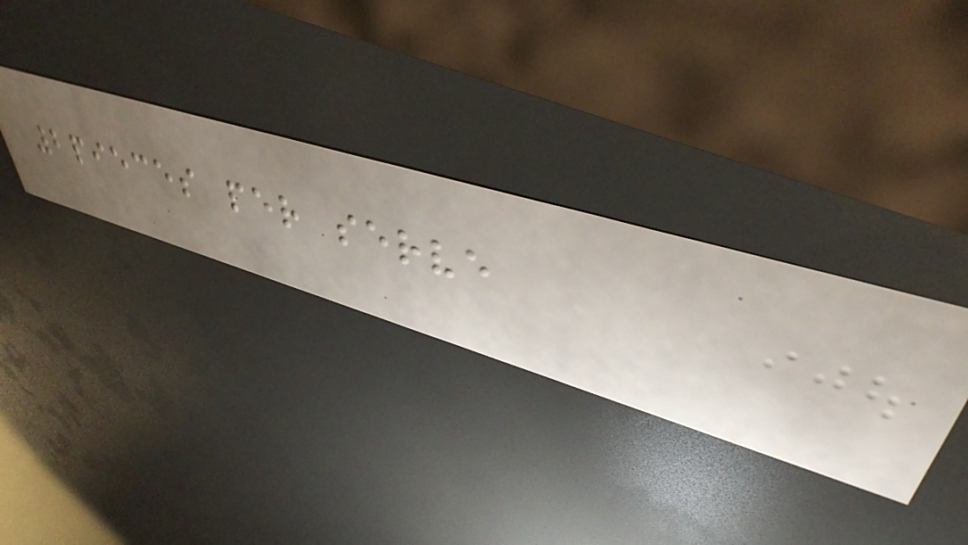2pieces per serve
